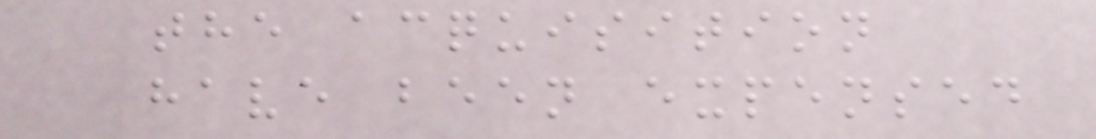the acquisition
have been expensed
